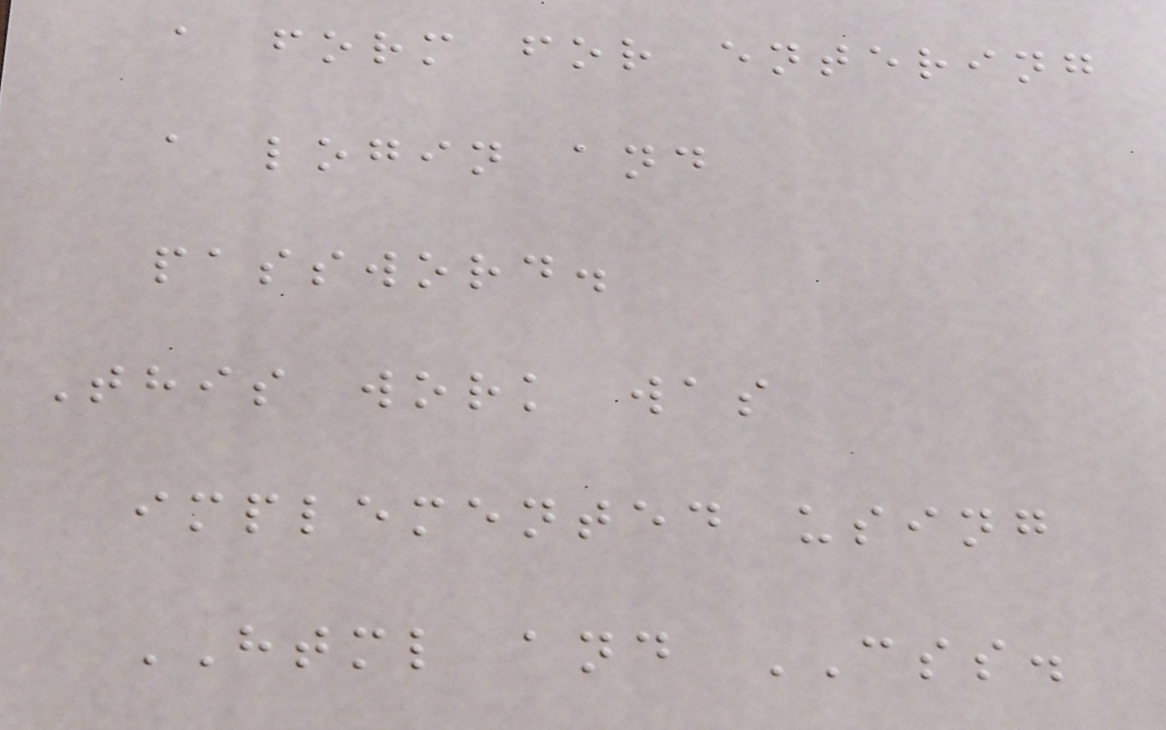a form for entering
a login and
password.
This work was
implemented using
HTML and CSS.
